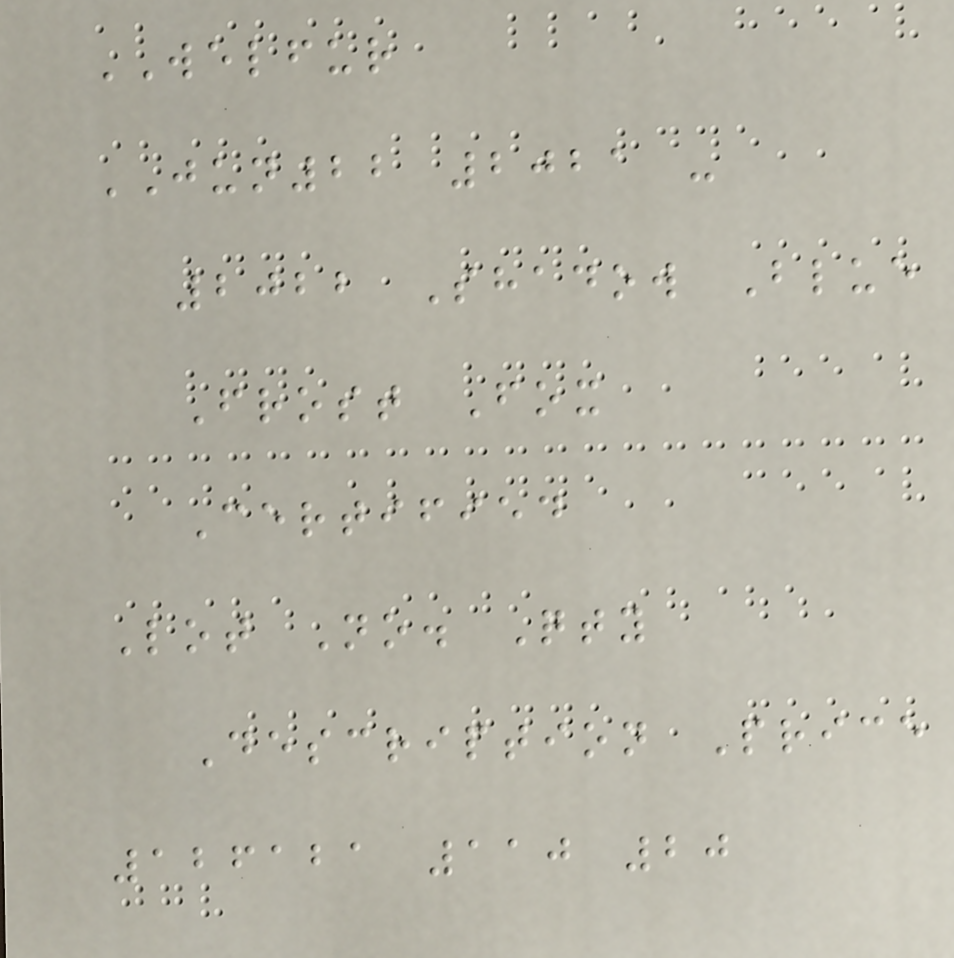WELFUR
JUN22 2021 -
2022 Shadow Blue
Frost Fox
Certified
Lot No. Qty
Description Price
126121 110 20
